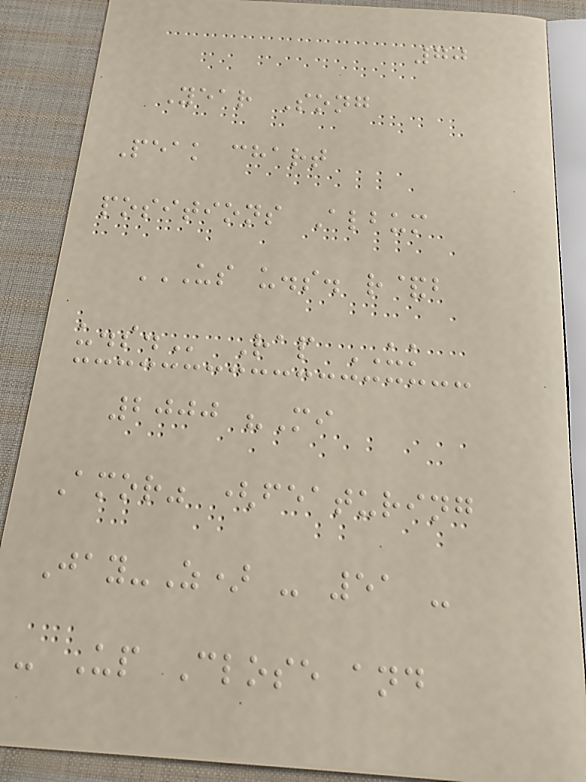70
Year Song
Peak chart
positions Album
US U.S. R&B
U.S. Rap UK
2000 "Mi
Amor" (featuring
Jay-Z) - 51 -
- Up Close and
